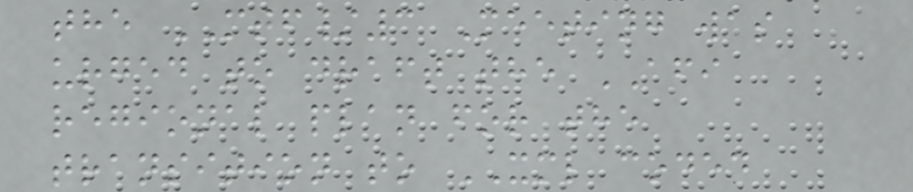the MTF/3 Meeting was
urged to draft the AFI
regional plan for the
transition to XML coded
